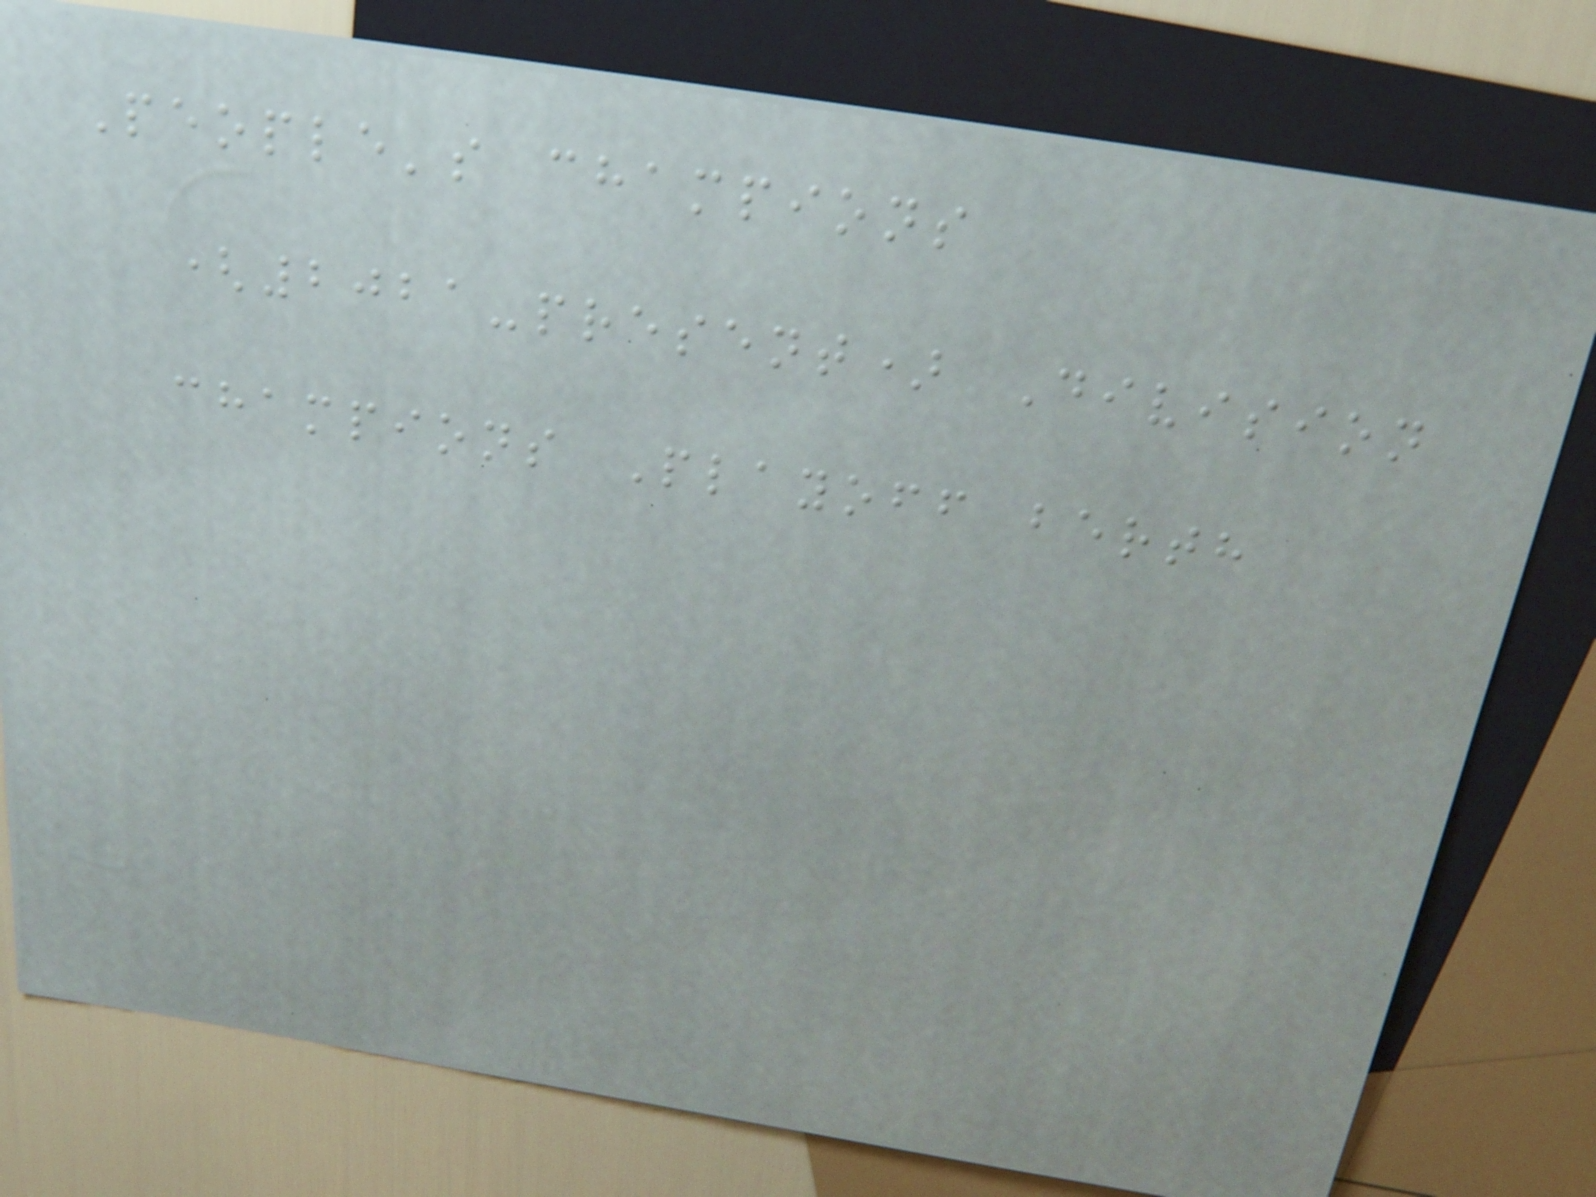People's champions
(2021-present) Division
champions Playoff berth
